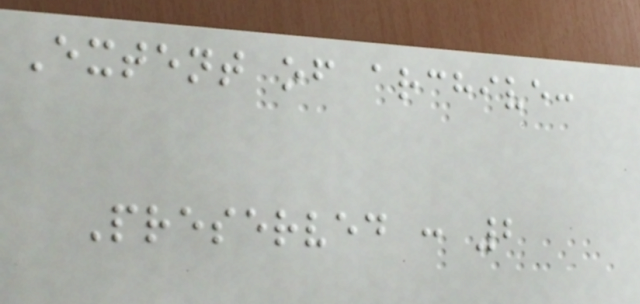Extent of archive:
Preserved : 2
